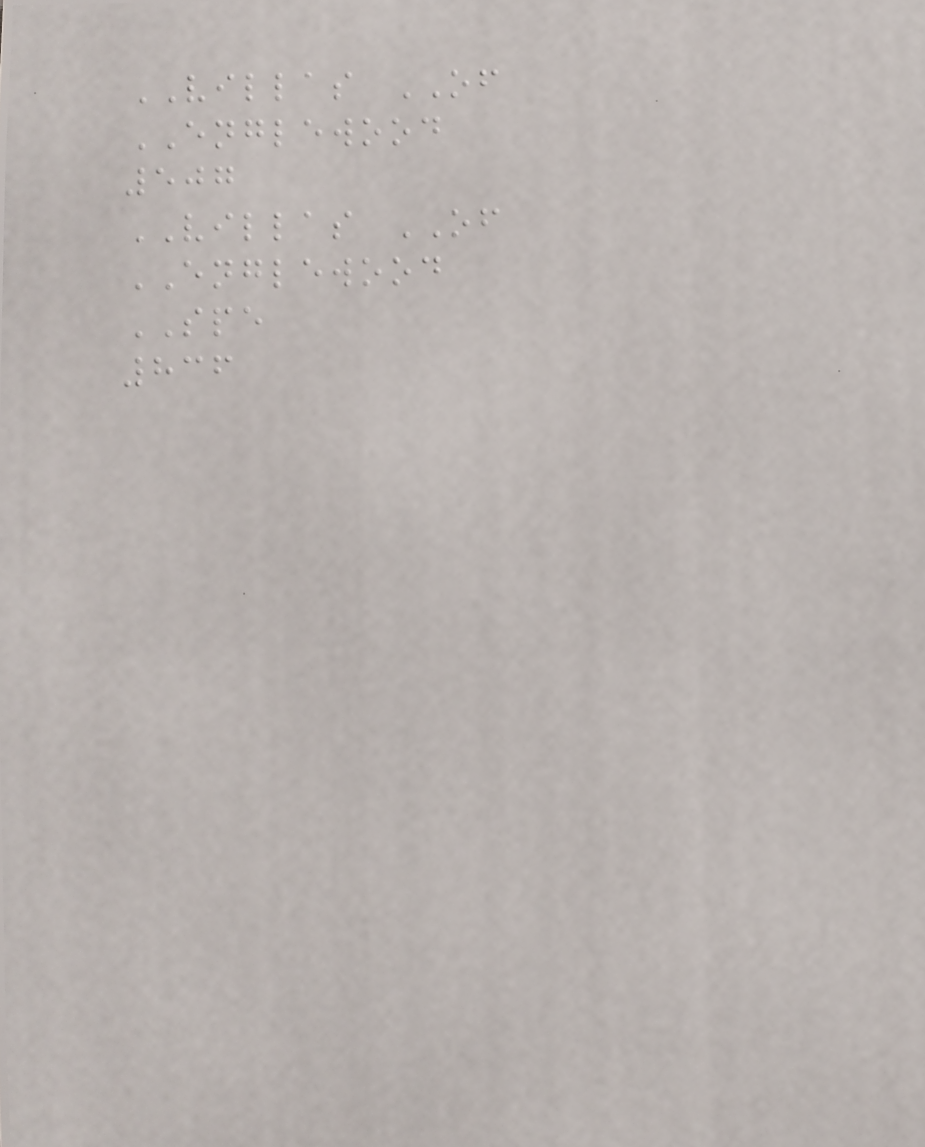VILLAS OF
ENGLEWOOD
507
VILLAS OF
ENGLEWOOD
SPE
836
